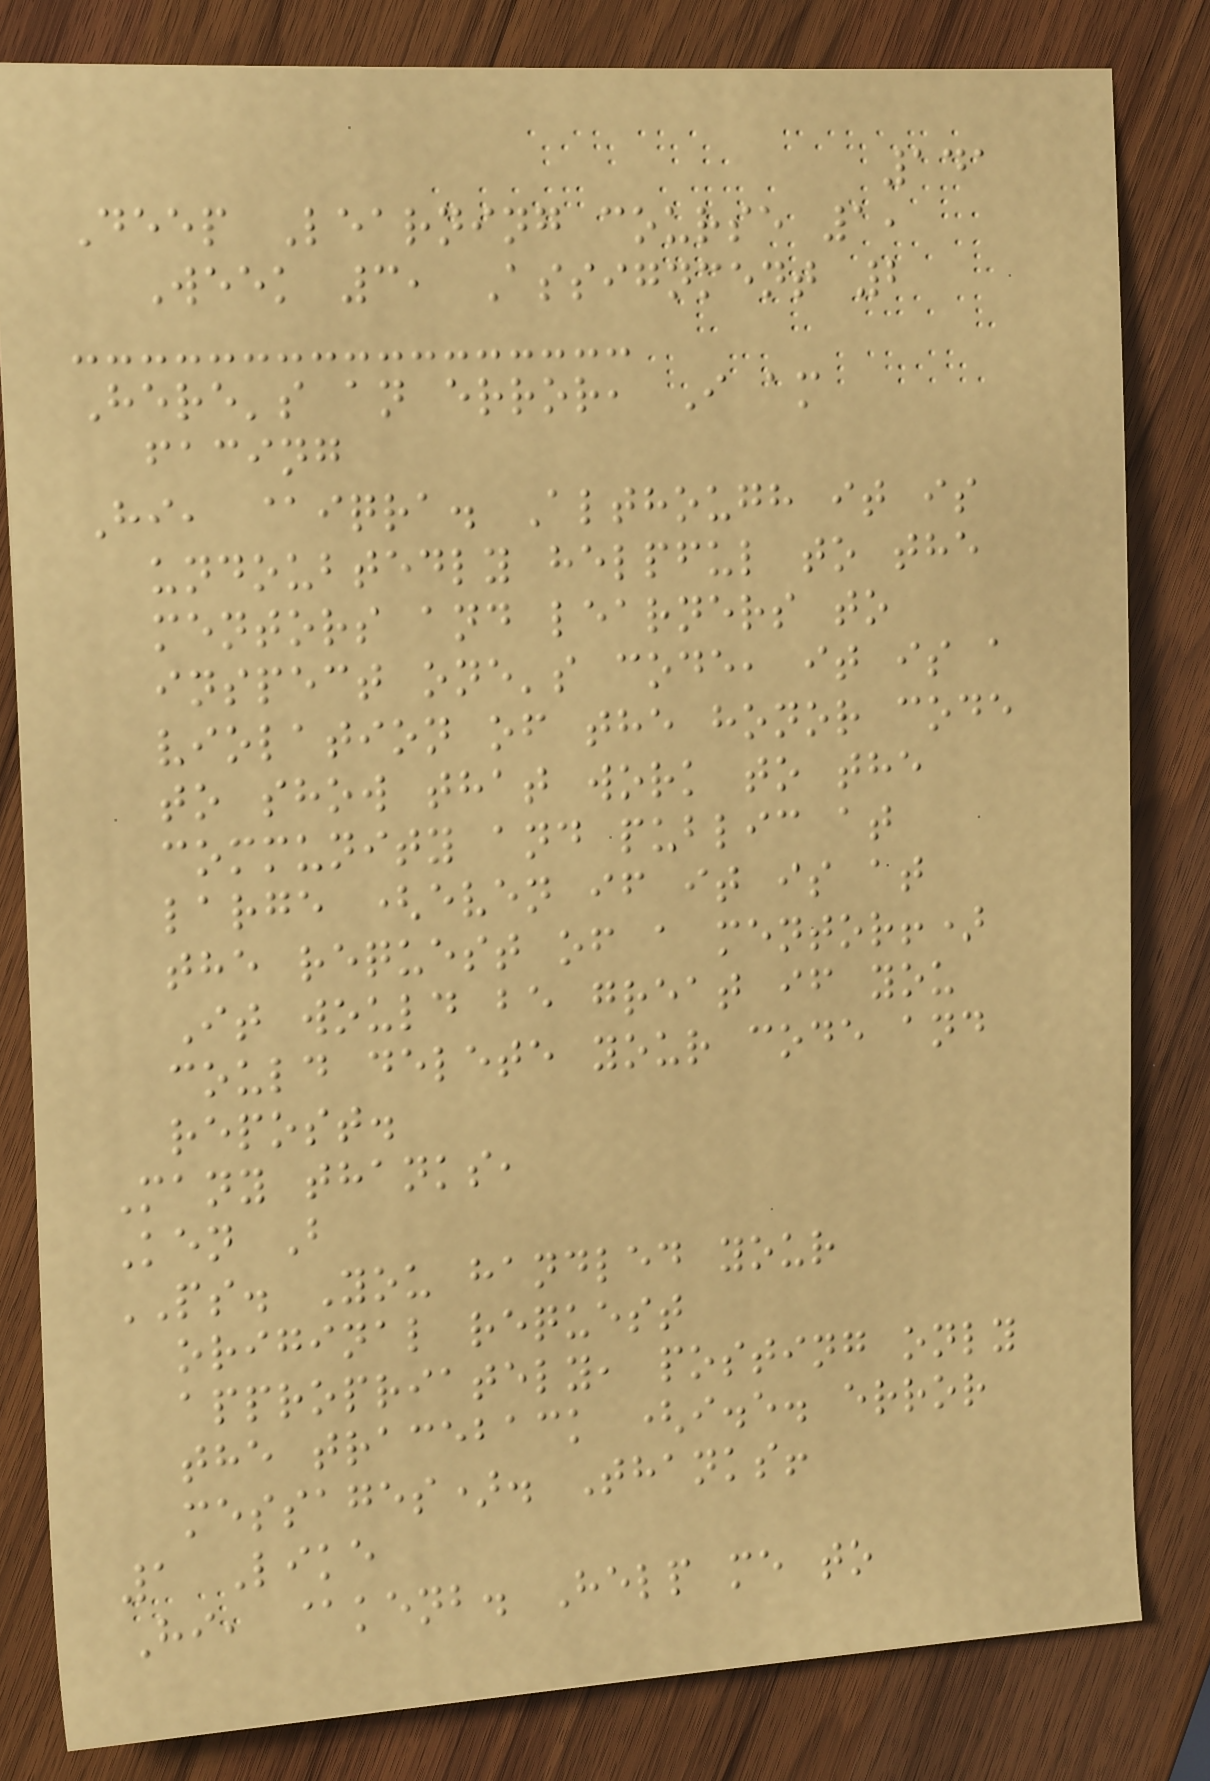141
Deep Learning course 1,
Week 3, Assignment 2
Here's an error, I am
facing
Hi, @iqra. Although it is
undoubtedly helpful to the
mentors and learners to
inspect one's code, it is a
violation of the honor code
to show that work to the
community and public at
large (even if it is at
the request of a mentor!)
It would be great if you
could delete your code and
repost.
Many thanks,
Ken B
PS. You handled your
original request
appropriately, posting only
the traceback (i.e. error
messages). Thanks!
1 Like
Hi, @kenb. Help me to
